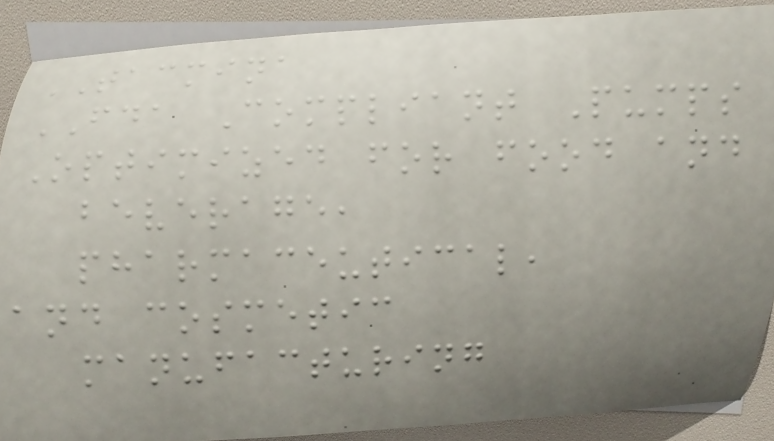TACMINA
FDA Compliant Pumps
Optimized for food and
beverage,
pharmaceutical,
and cosmetic
manufacturing
